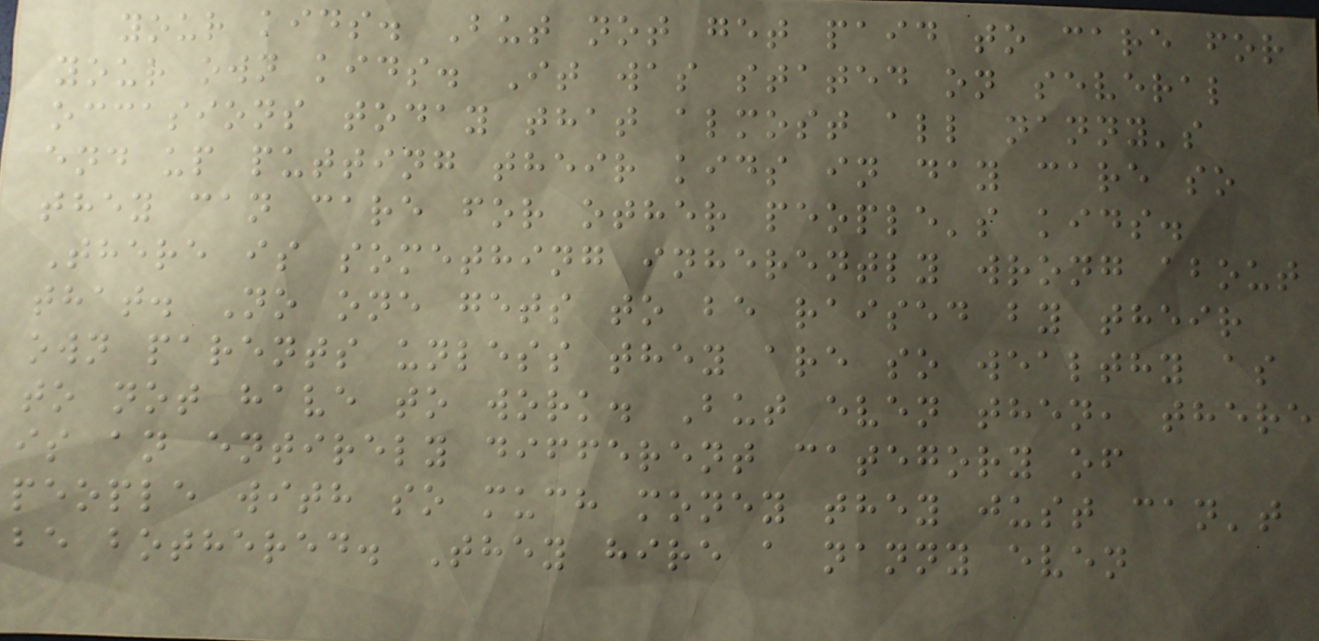your kids. But not get paid to care for
your own kids. It was stated on several
occasions today that almost all nanny's
end up putting their kids in day care so
they can care for other people's kids.
There is something inherently wrong about
that. No one gets to be raised by their
own parents unless they are so wealthy as
to not have to work. But even then, there
is an entirely different category of
people with so much money they just can't
be bothered. They hire a nanny even
